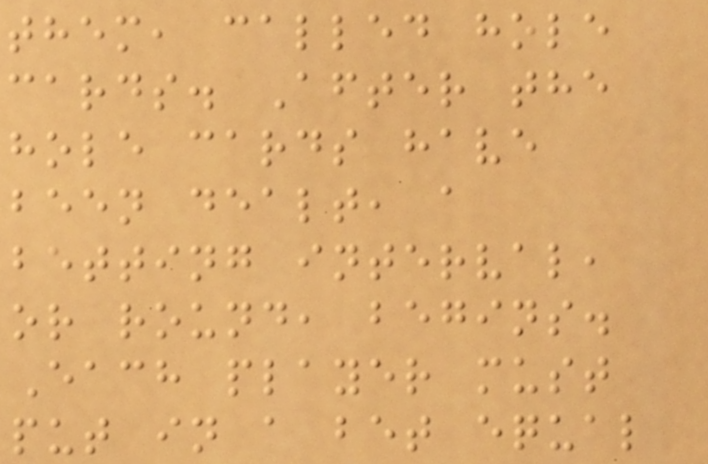them, called hole
cards. After the
hole cards have
been dealt, a
betting interval,
or round, begins.
Each player must
put in a bet equal
